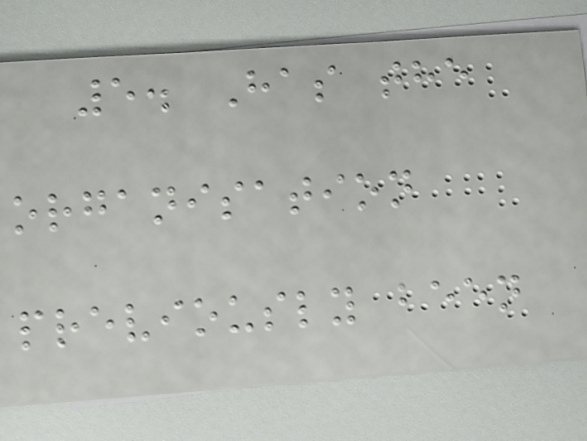5. Has the
organisation
previously been
